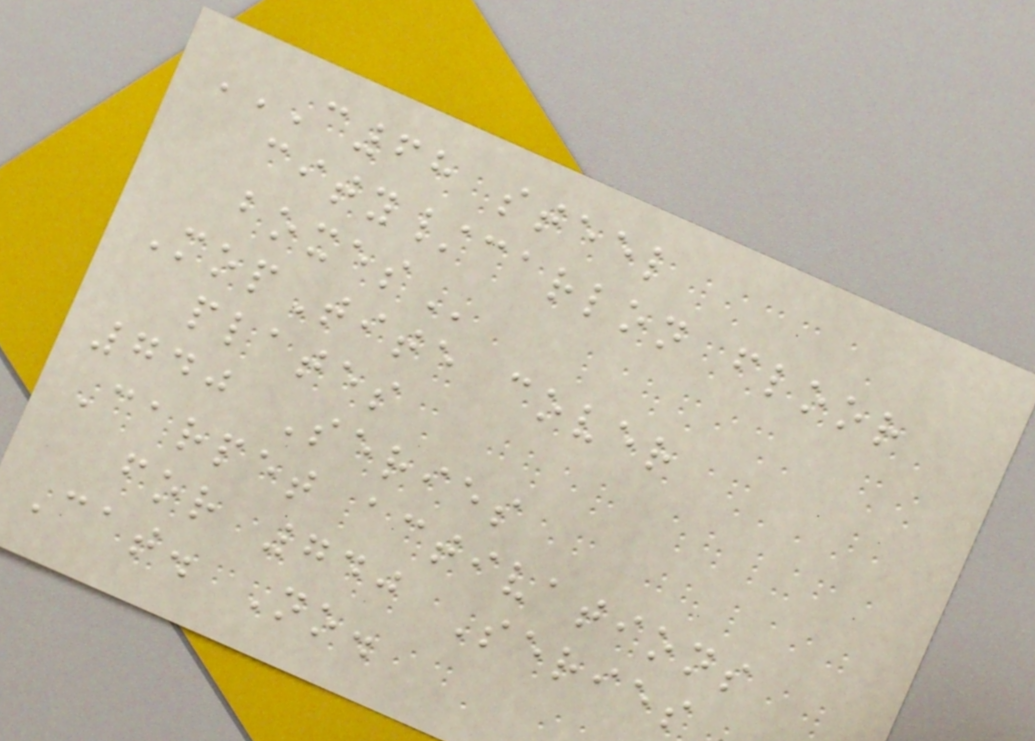C68 STEEL
CITY/CARLON FLOOR
BOXES
MopTite cover
plates
740 Series
Carpet activations
for 740 Series
Cat. No.
